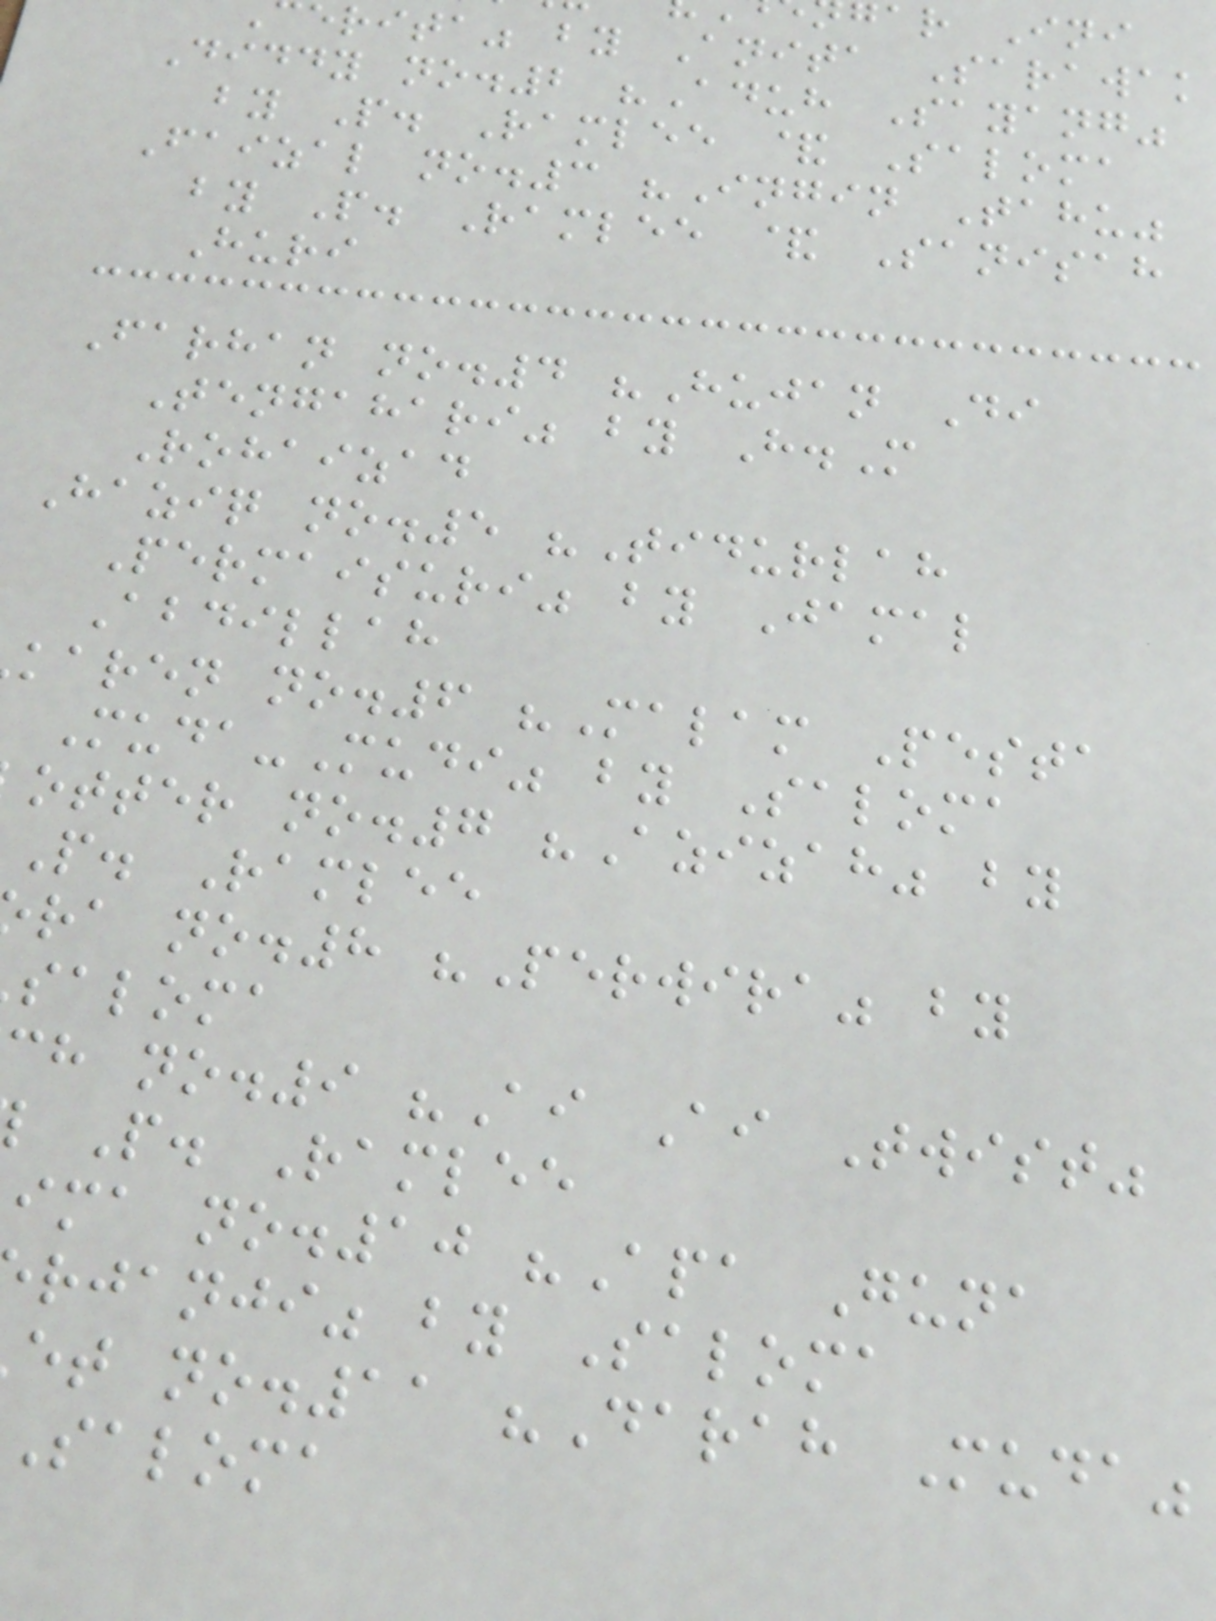ar Ini
erita" by Anita Sarawak
Diddy no.2 "Aduh Sayang"
by P. Ramlee & Saloma
Faizal no.3 "Ingin Tahu"
by P. Ramlee & Sanisah
Huri
Farhan no.4 "Hujan Di
Tengahari" by H.M
Rohaizad
Haziq no.5 "Tidurlah
Permaisuri" by Jamal
Abdillah
karen no.6 "Malam Pesta
Muda-Mudi" by Saloma
otter no.7 "Azizah" by
P. Ramlee
ra no.8 "Perwira" by
saloma
ch no.9 "Ai Ai Twist"
P. Ramlee
ima no.10 "Apa Guna
rjanji" by Saloma
et no.11 "Darah Muda"
Saloma
